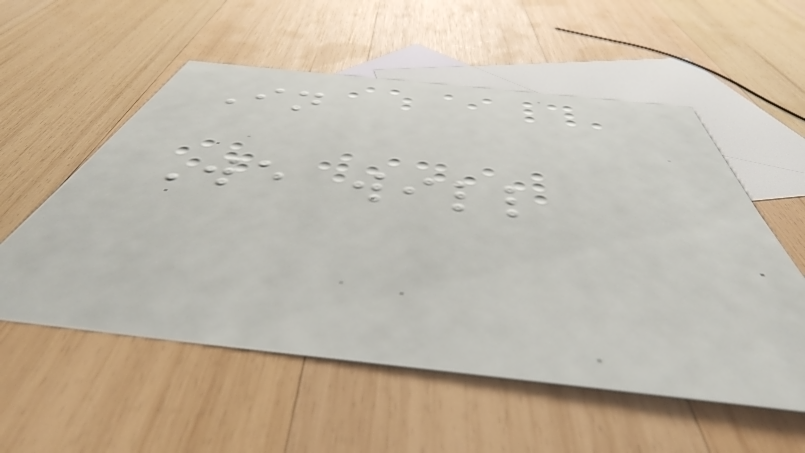In
We will
